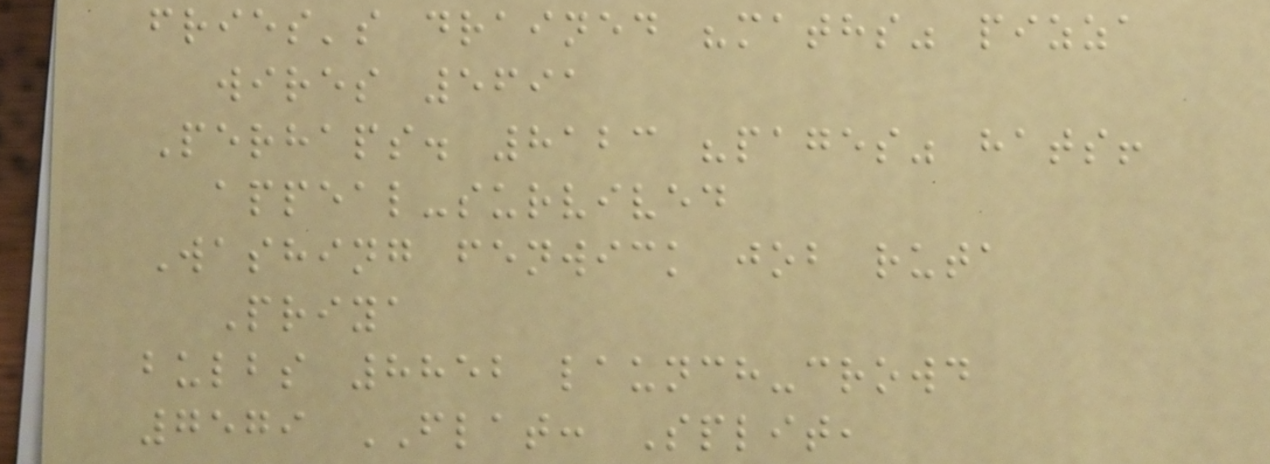fries's drained "maths" pizza
wires 5691
Perhaps. 8123 "pages" hats!
appeal-survived
Washing fenwick job ruta
Priya
bulbs 8852 launch-crowd
7579 FLAT: Split,
